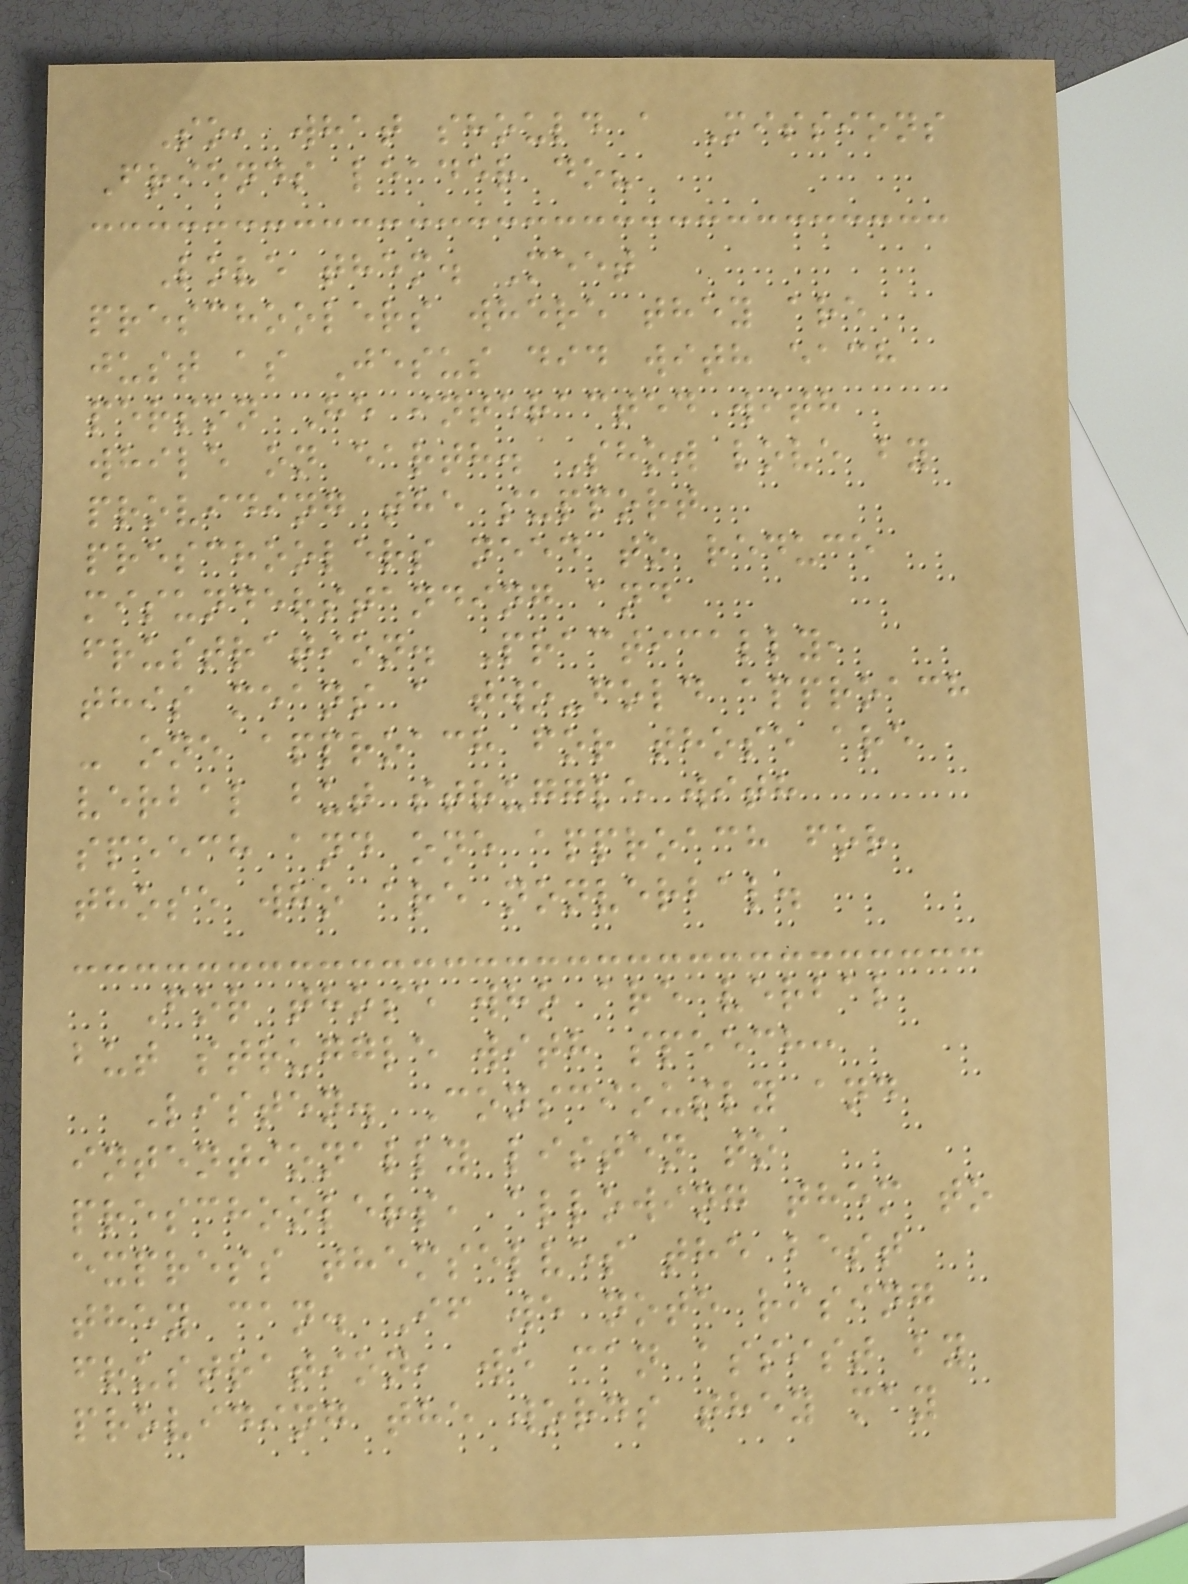So, what should a Missions
Friends leader do?
Love them. Meet
preschoolers where they are
just as Jesus did with each
person He interacted with
while on earth. Show love by
providing the support
preschoolers need to reduce
misunderstanding and
frustration. Practically,
this means a two-fold approach
- one approach for those are
verbal but struggle with
speech and one approach for
those who are nonverbal.
For those who are verbal
but struggle with speech:
Listen. Consciously and
intentionally listen to
preschoolers, allowing them to
express themselves the best
they can. If we note rising
frustration, we can assist by
providing the words they may
